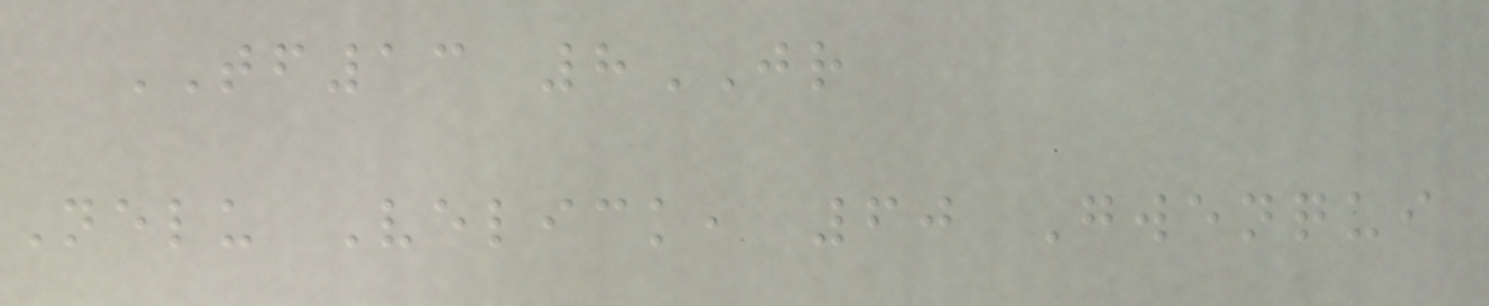TF13 8JR
Nelu Velick, 60 Gwenqui
